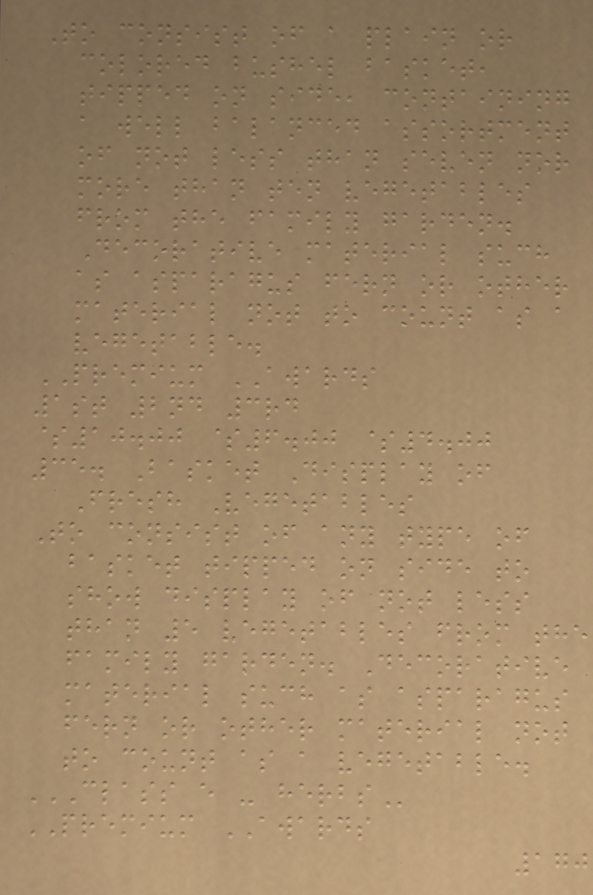To consist of a plain or
colored bushel basket,
tipped on side, containing
a well balanced assortment
of not less than seven nor
more than ten vegetables
from the family garden.
Decorative material such
as asparagus fern or other
material not to count as a
vegetable.
PREMIUM AWARDS
1st 2nd 3rd
$10.00 $6.00 $4.00
35. Basket Display of
Fresh Vegetables
To consist of any type of
basket tipped on side to
show display of not less
than 5 vegetables from the
family garden. Decorative
material such as asparagus
fern or other material not
to count as a vegetable.
CLASS E - HERBS
PREMIUM AWARDS
170
